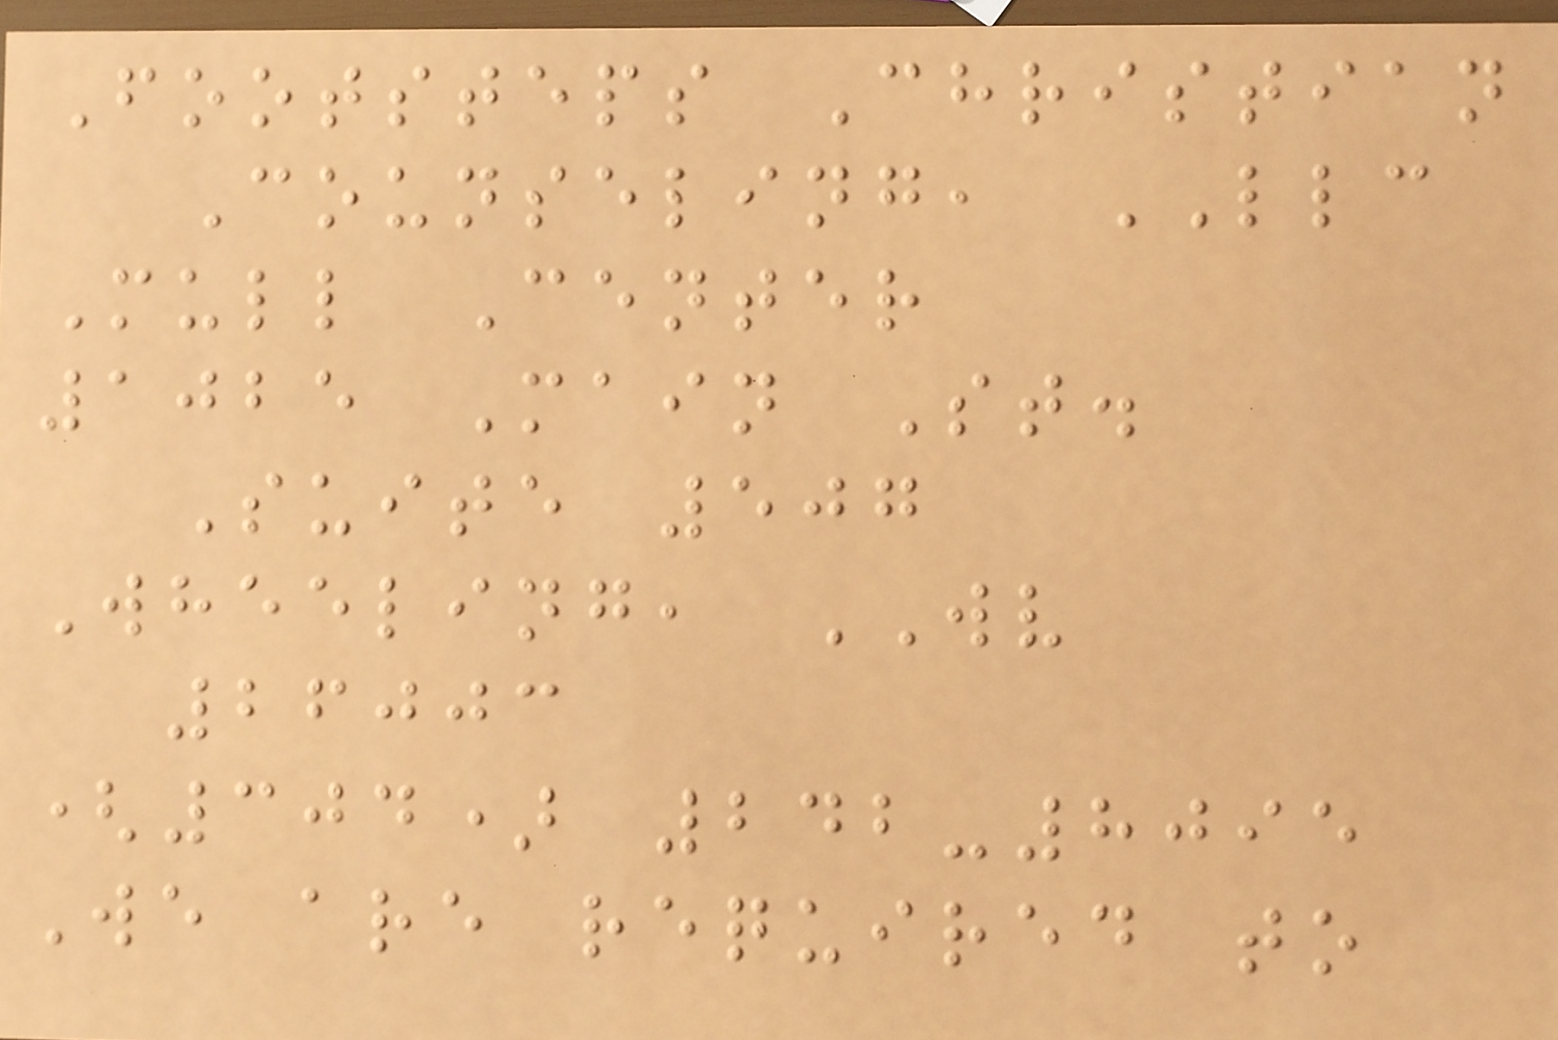Footsteps Christian
Counseling, LLC
Mull Center
1025 Main St.
Suite 507
Wheeling, WV
26003
(304) 242-8095
We are required to
